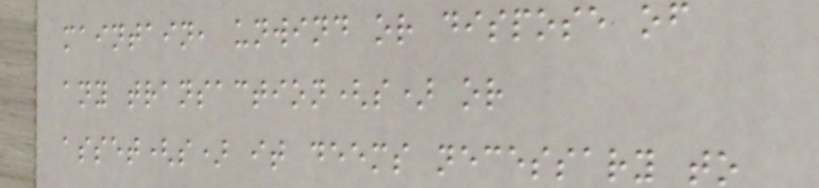maintain, unwind or dispose of
any transaction(s) or
asset(s) it deems necessary to
